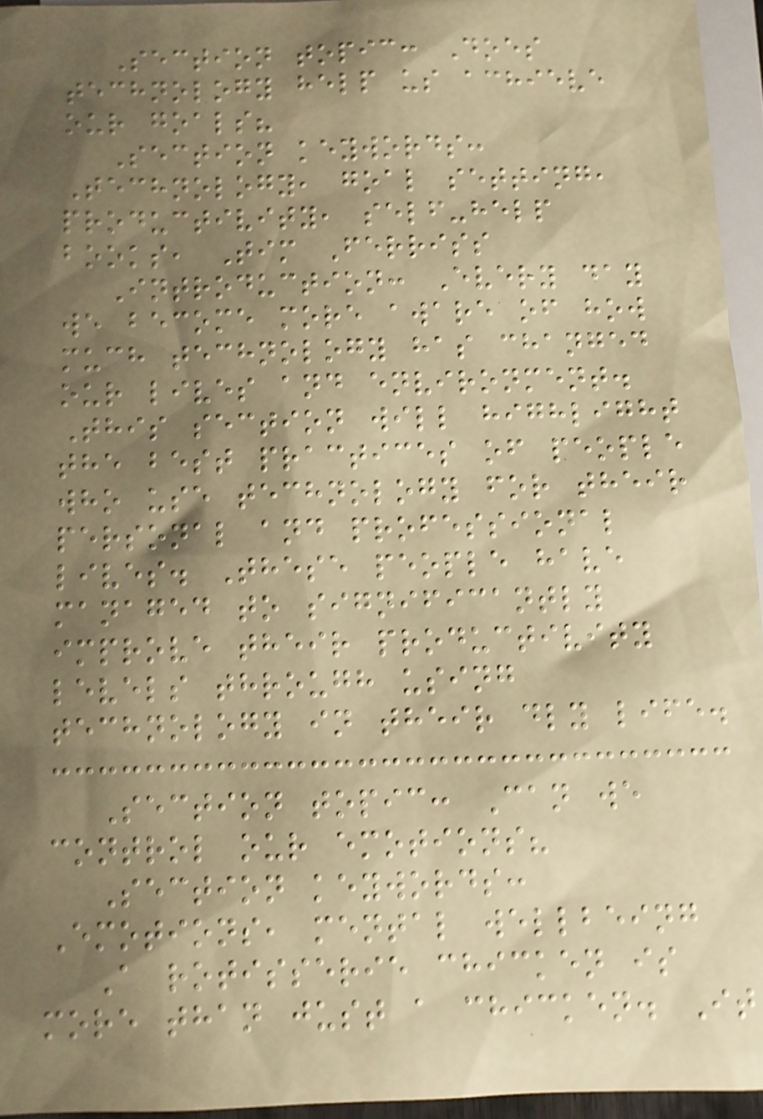Section topic: Does
technology help us achieve
our goals?
Section keywords:
Technology, goal setting,
productivity, self-help
books, Tim Ferriss
Introduction: Every day
we become more aware of how
much technology has changed
our lives and environment.
This section will highlight
the best practices of people
who use technology for their
personal and professional
lives. These people have
managed to significantly
improve their productivity
levels through using
technology in their dly life.
Section topic: Can we
control our emotions?
Section keywords:
Emotions, mental wellbeing
A rotisserie chicken is
more than just a chicken. It
